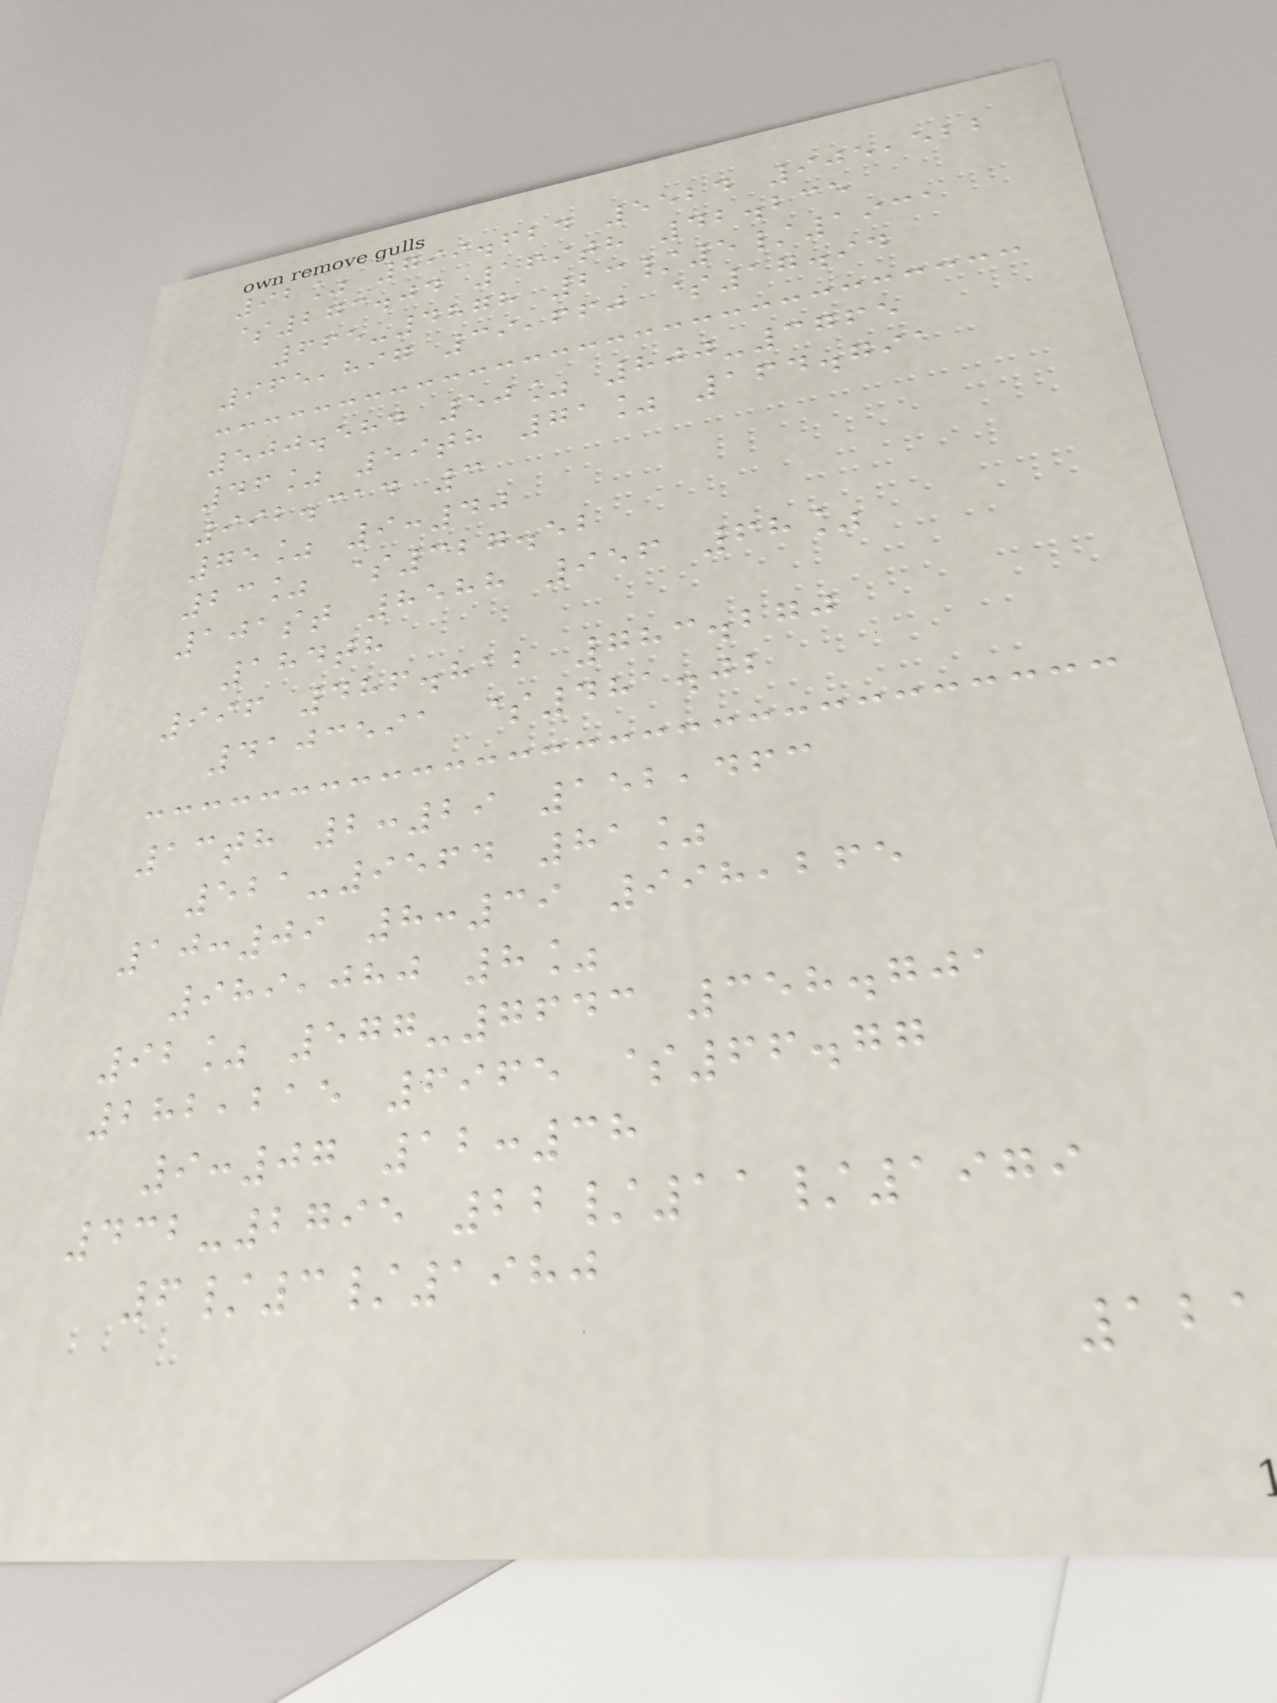92% 799.624 5524 905,522
$273.04 169th 42.235
665-4878 23/5/1931
965,897 39,660 $17.94
500.584 50% 800-3765
46% 59th 71% 164.791
992.314 3
75% 9:40
23% $327.52
101st 8588 956 68%
184th
996 486.812 783.270
4103591 $481.02
13th 2:29 152,463
521-9564 81%
10:09 8:39 998,265
989,080 8%
92% 577-7643 358.701
282,215 6965 $66.77
9:07 12:38
432-2795 22/11/1979
6/3/1980
121
